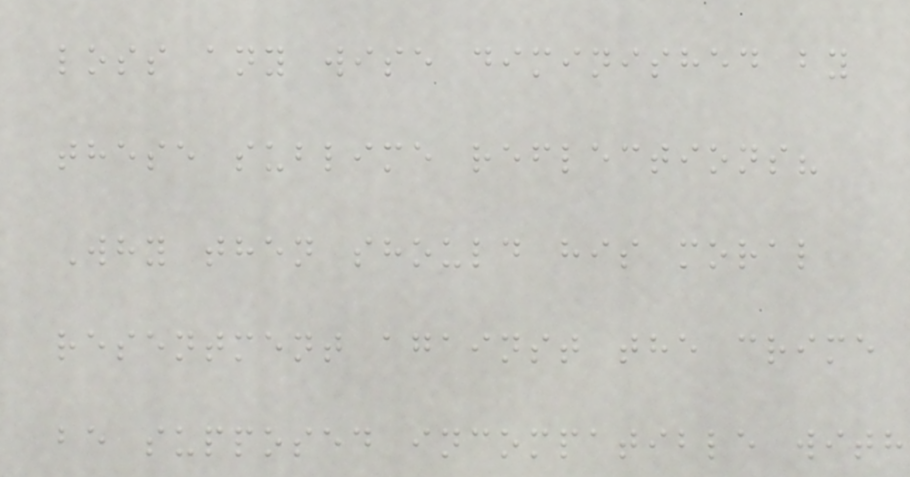loss any wise diminished by
these sublime reflections?
Why then should his moral
resentment against the crime
be supposed incompatible with
